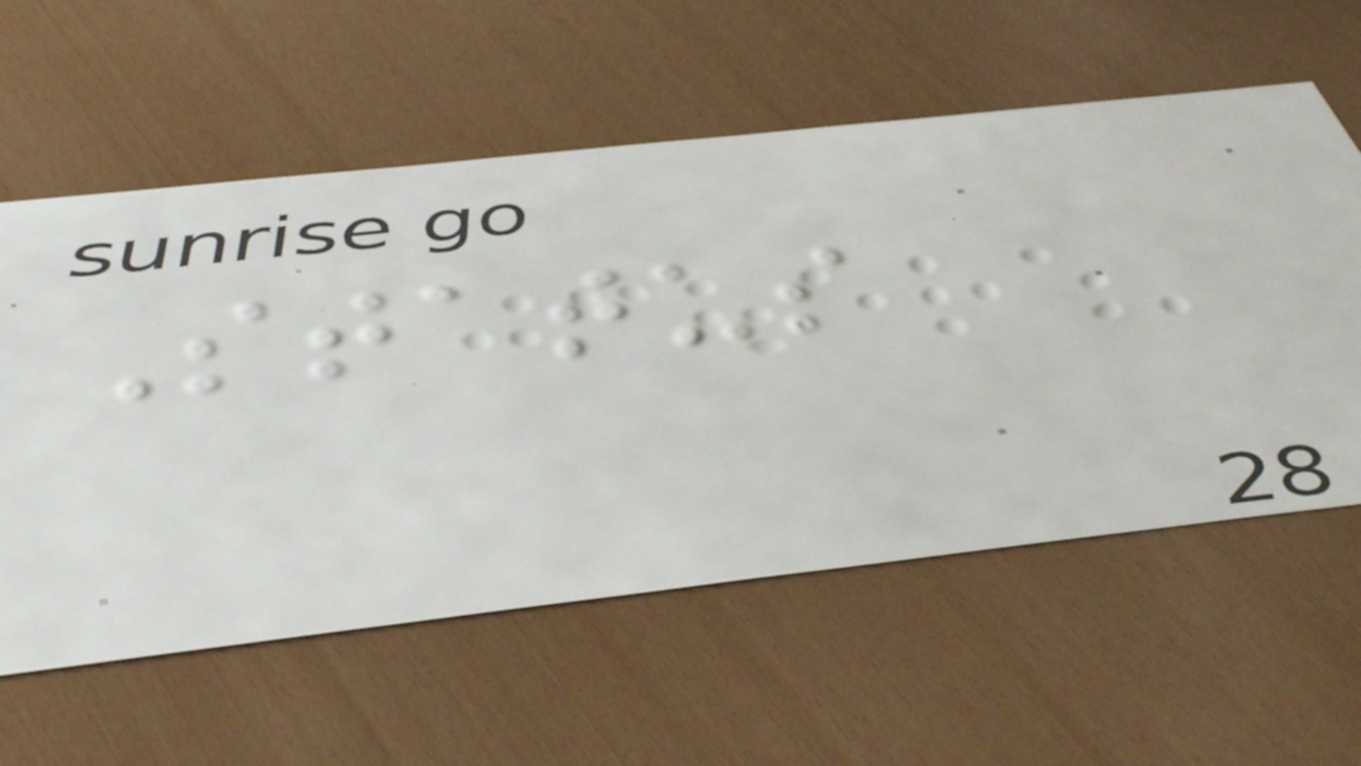Status
